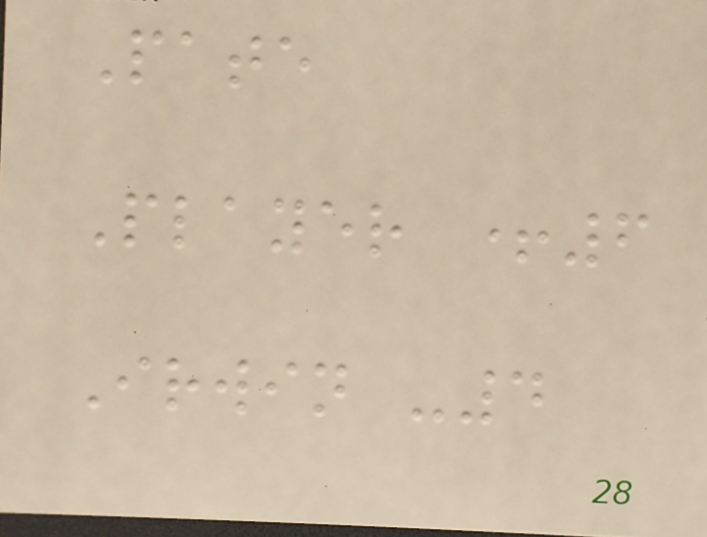Pate
Player +6
Irwin -4
